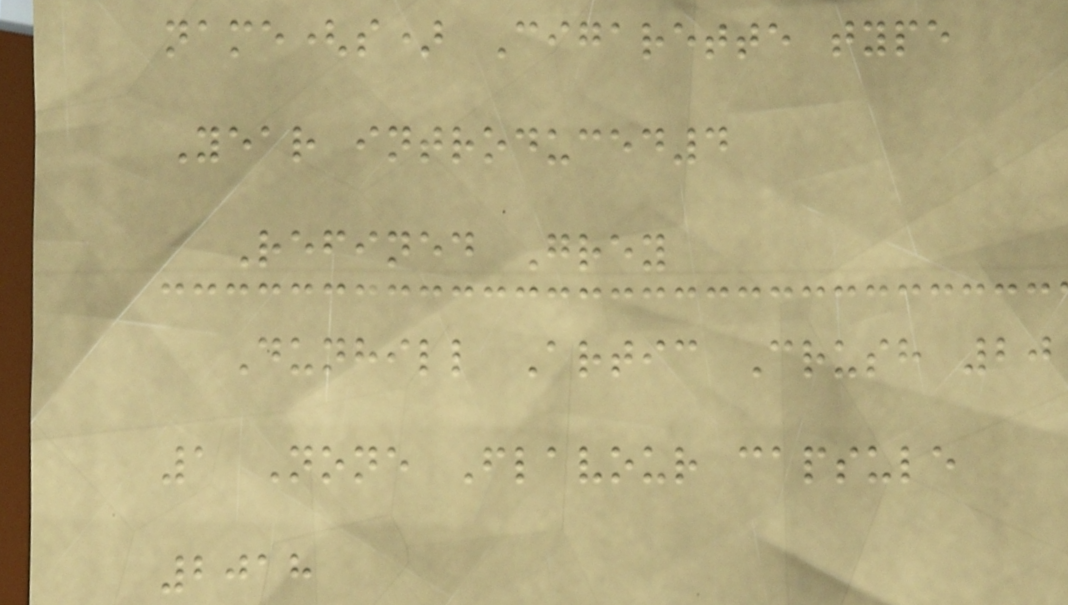name(s) Cigarette type
Year introduced4
Refined Grey
Dunhill Artic Crush 20
1 None Flavour capsule
2018
